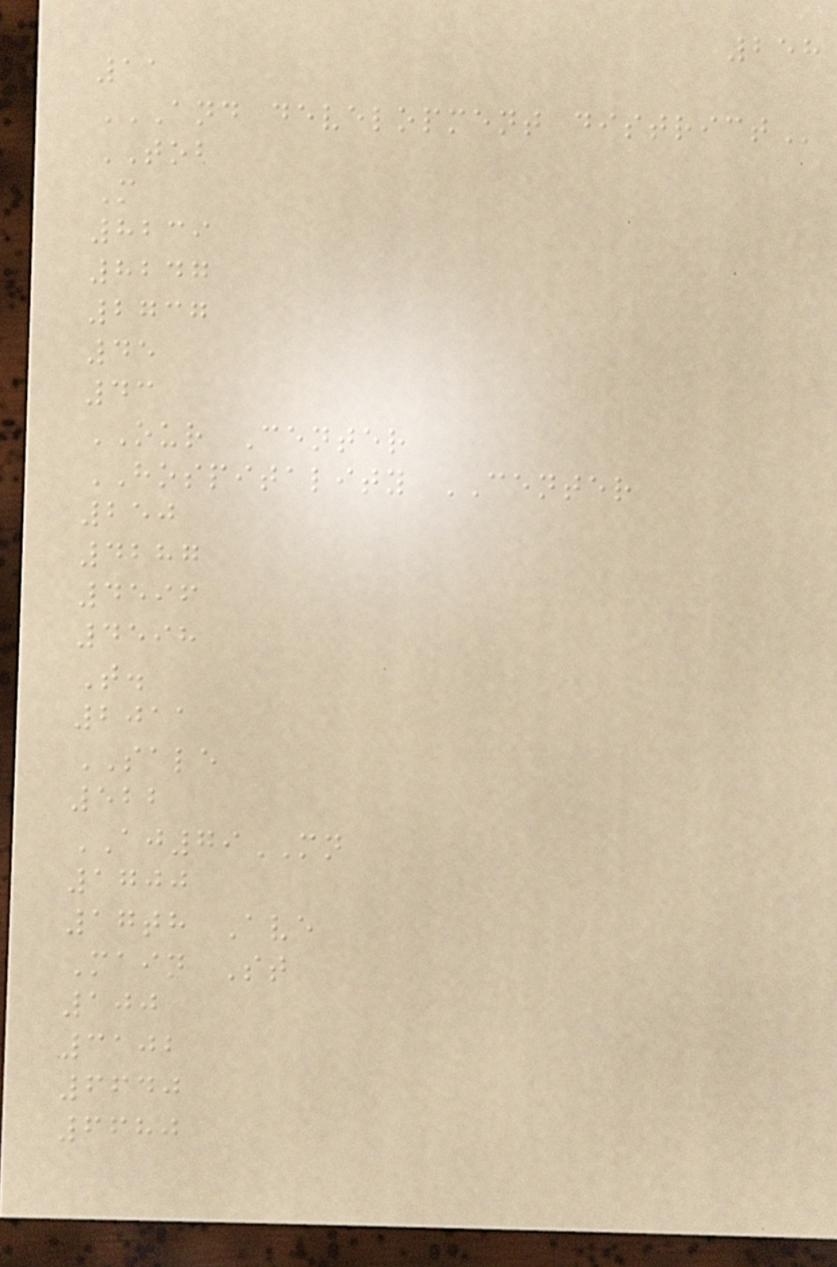258
11
AND DEVELOPMENT DISTRICT
TOB
M
8239
8247
2737
45
43
OUR Center
HOSPITALITY CENTER
250
4287
4596
4598
T.
2011
SALE
522
AJ79MN
1700
17th Ave
Main St
100
3102
6640
6680
